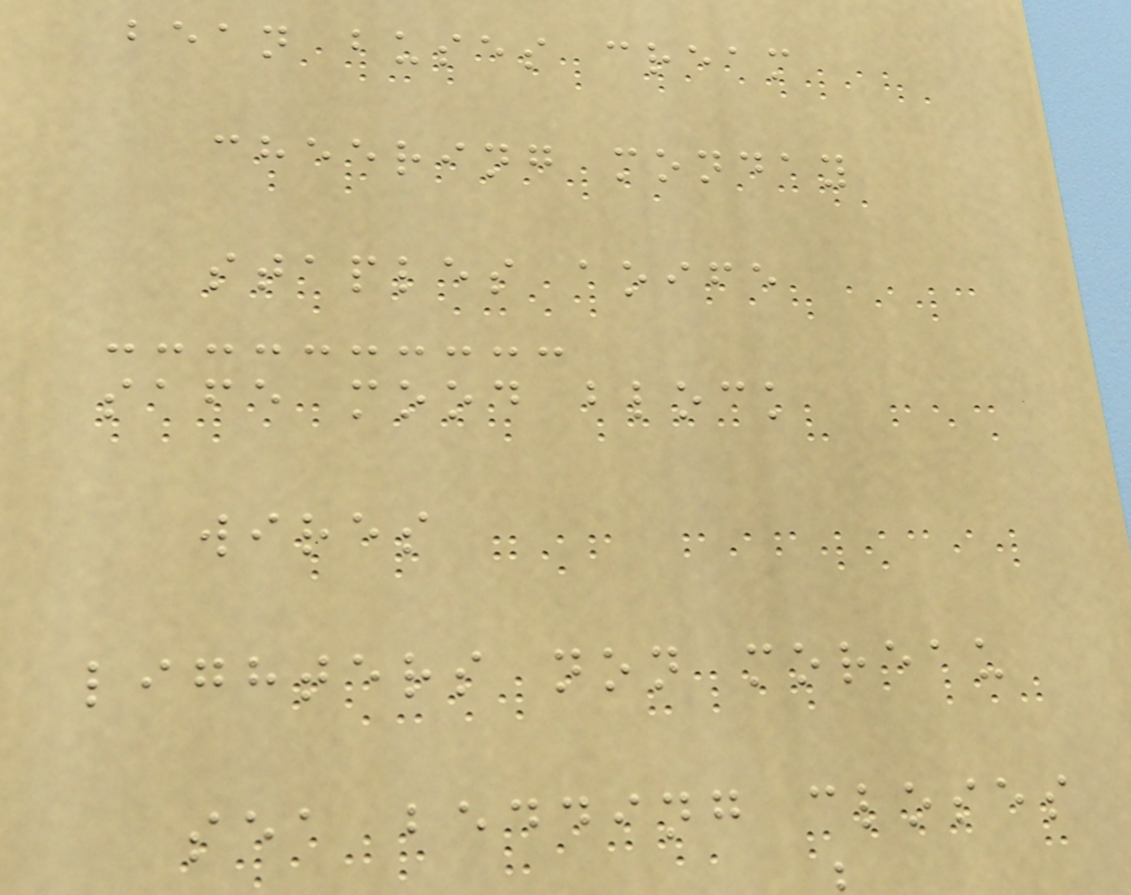bean buses cream
cheering monday
staples aoife
safe mood block
wires
lighters non moreau
sea bedding closes
